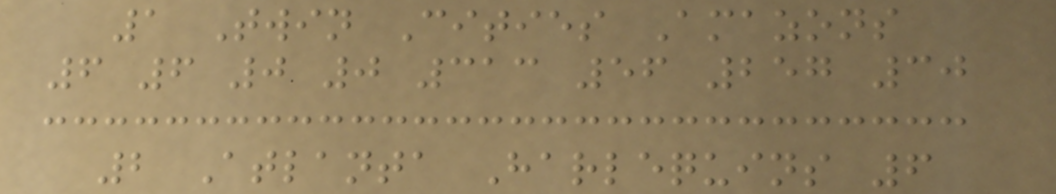1 Twin Cities Amazons
6 6 0 0 313 56 257 30
2 Atlanta Harlequins 6
